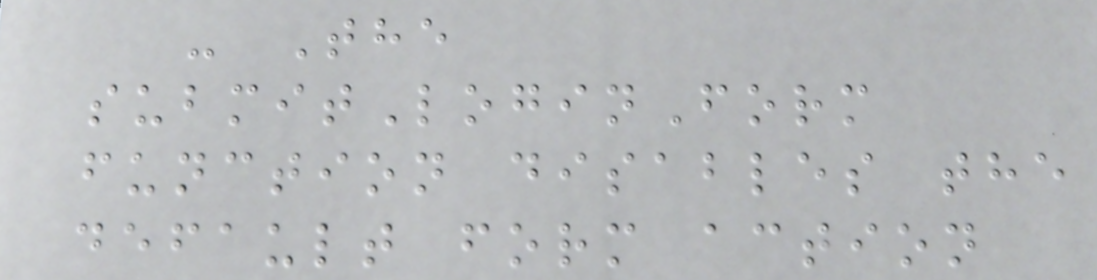- The
submitLoginForm
function disables the
default form action
